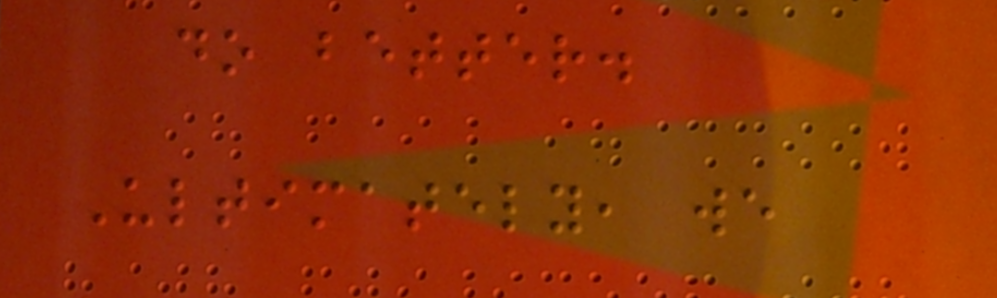do better.
Ultimately, we
